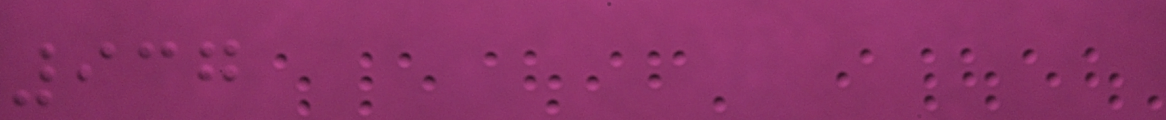937
